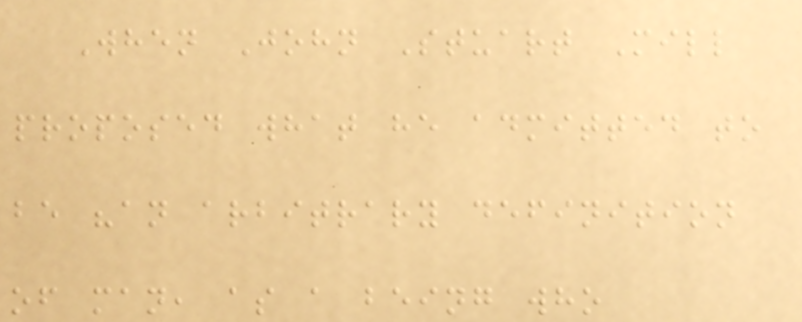When John Stuart Mill
proposed what he admitted to
be "an arbitrary definition
of man, as a being who
